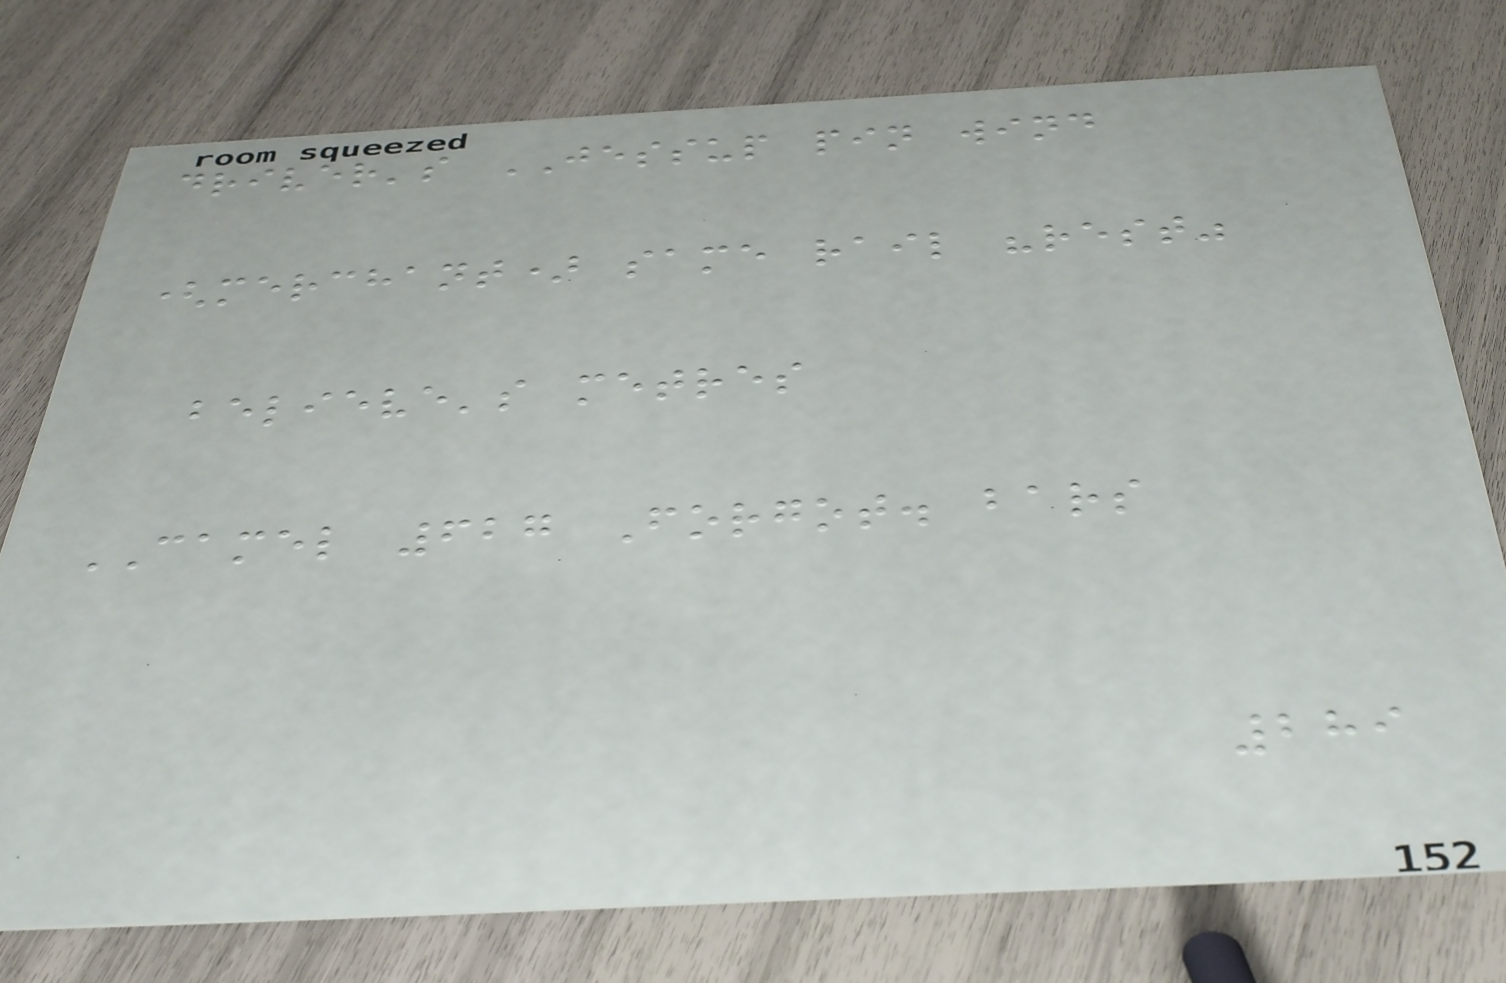driver's JESSUP pin wind
(merchant) same rail "rest"
believe's metres
CAMEL 627 Forgot. bars
289
